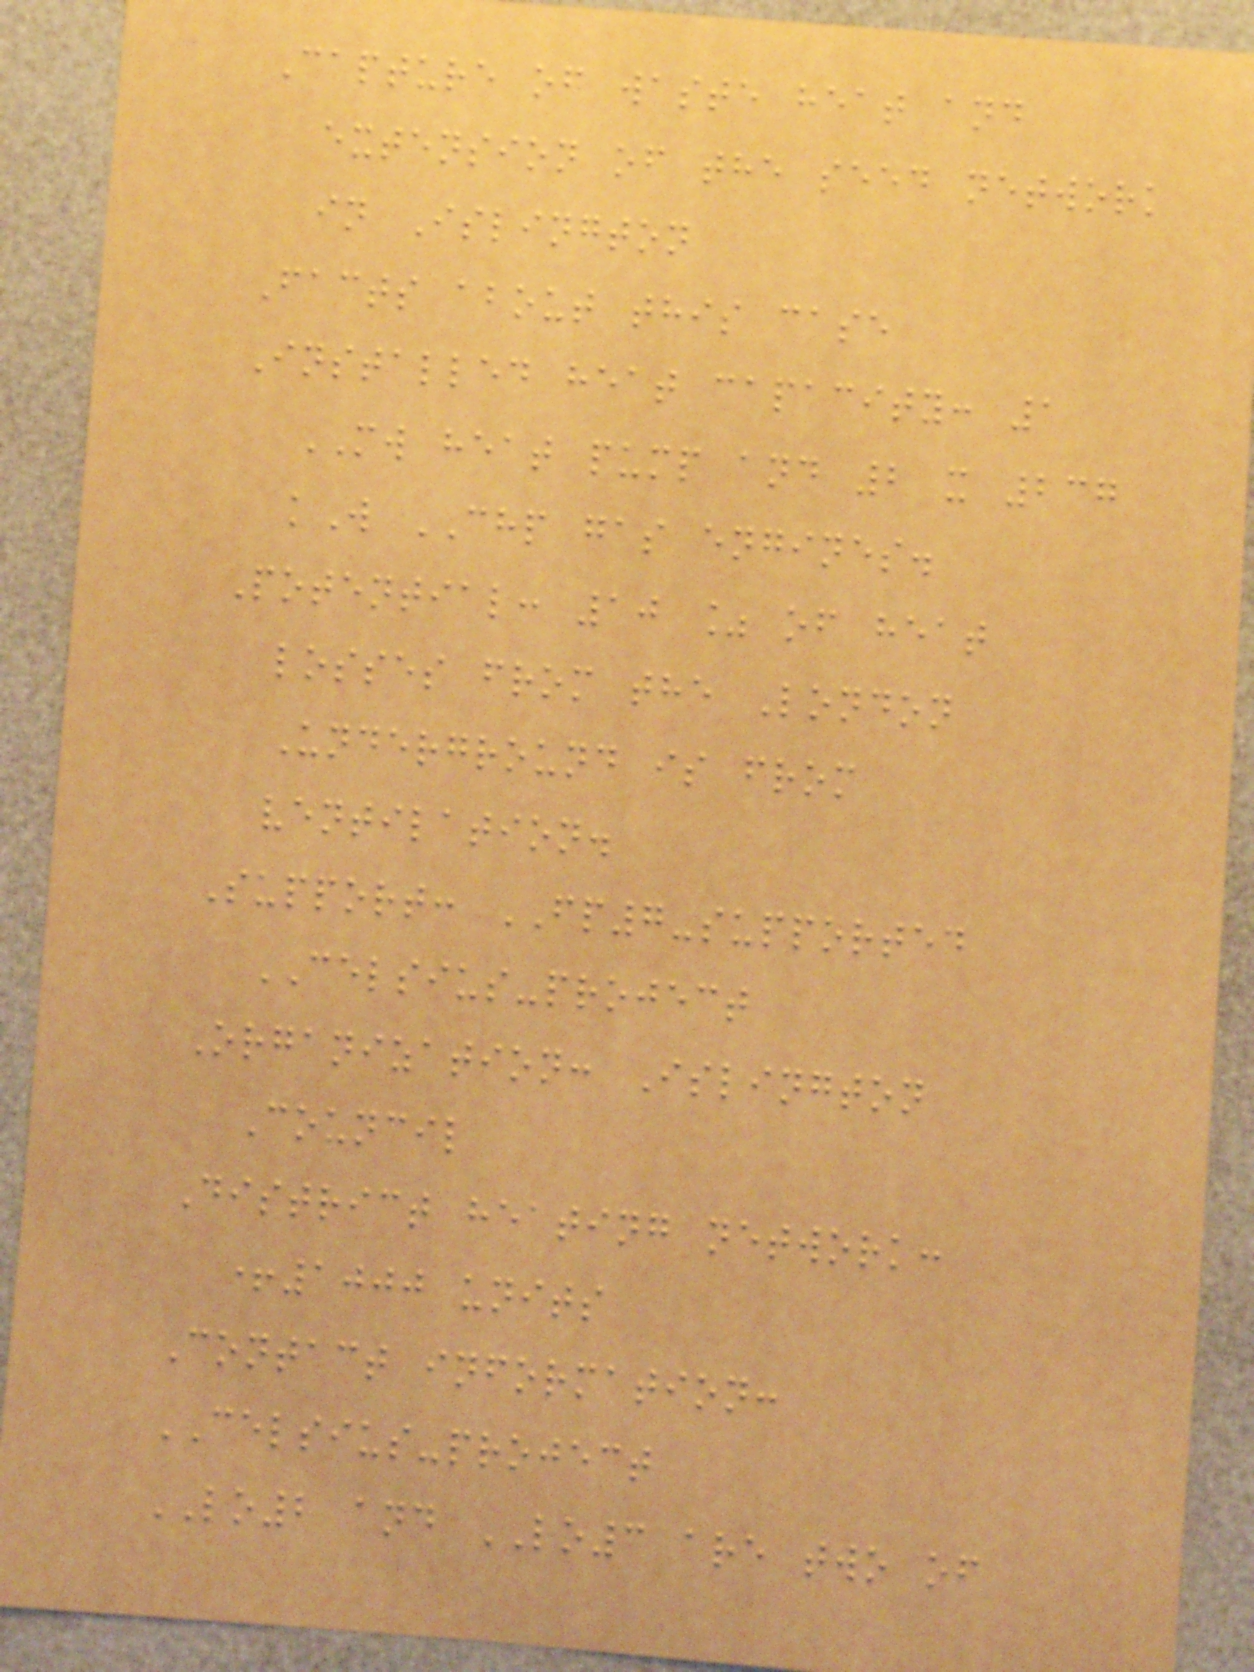Capture of waste heat and
extension of the seed network
in Islington
Facts about this case
Installed heat capacity: 1
MW heat pump and 2 x 237
kW CHP gas engines.
Potential: 10 % of heat
losses from the London
Underground is from
ventilation.
Support: FP7-supported
CELSIUS-project
Organization: Islington
Council
District heating network:
+1000 units
Contact information:
CELSIUS-project
LO2 and LO3 are two of
